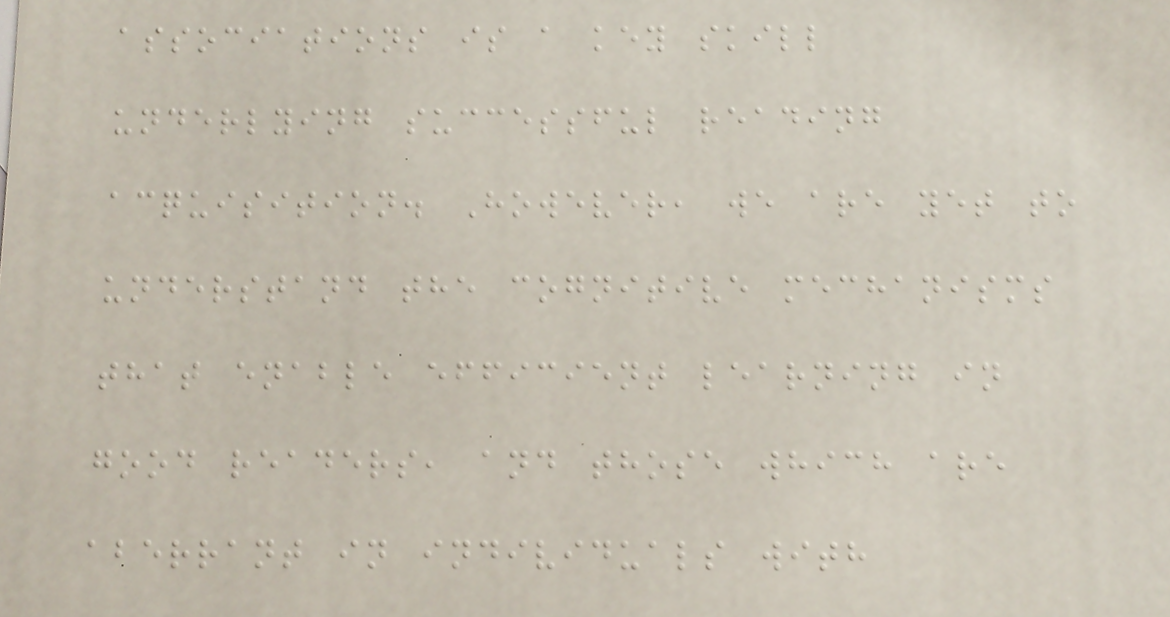associations is a key skill
underlying successful reading
acquisition. However, we are yet to
understand the cognitive mechanisms
that enable efficient learning in
good readers, and those which are
aberrant in individuals with
